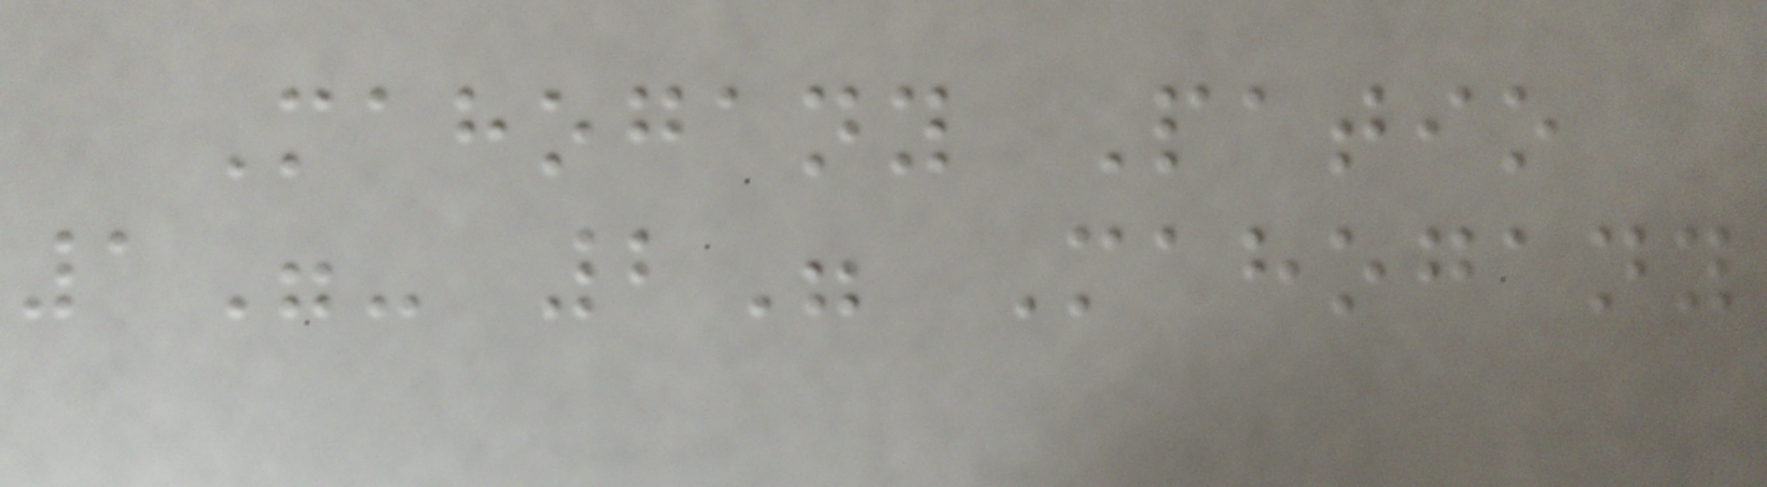Mahogany Patio
1"- 2" Mahogany
